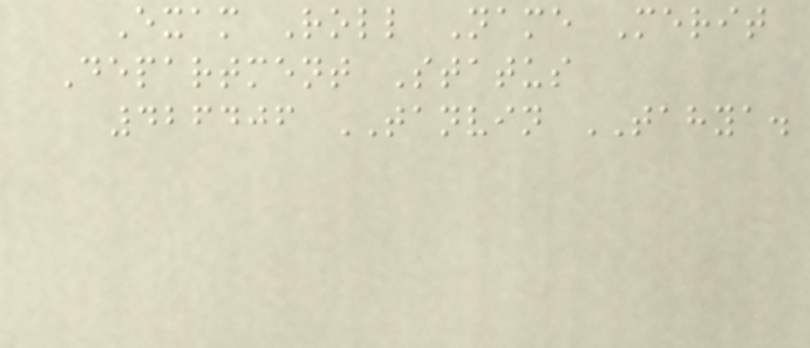Exam Roll Name Merit
Department Status
426406 TANVIN TAHYA.
